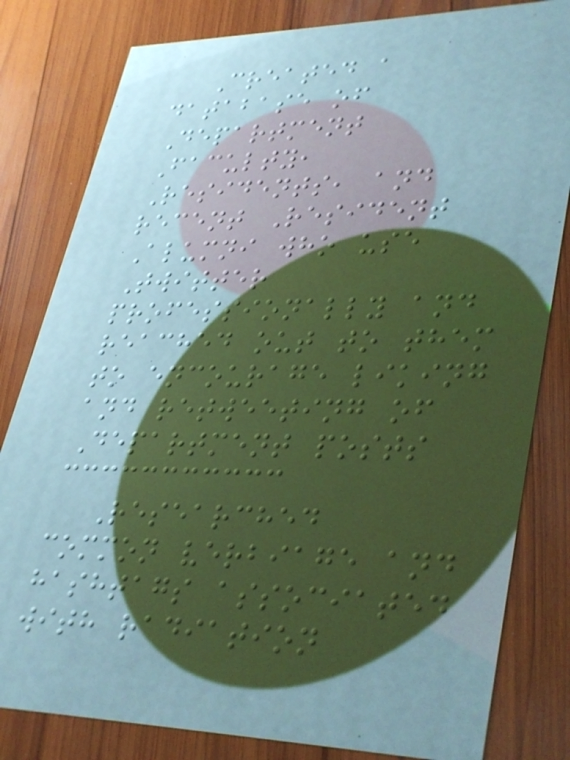Created a
database of
Department
Faculty,
Residents, and
recent Resident
Alumni who use
Twitter
professionally and
reached out to them
to encourage liking
and retweeting of
Department posts
Researched
common verbiage and
hashtags associated
with radiation
